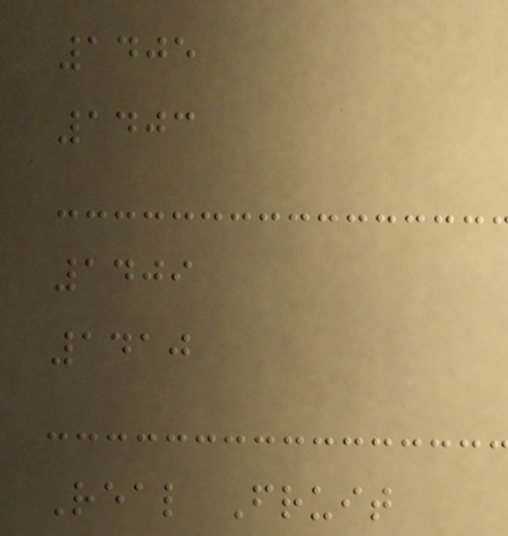1405
1403
1409
1410
Real Fruit
